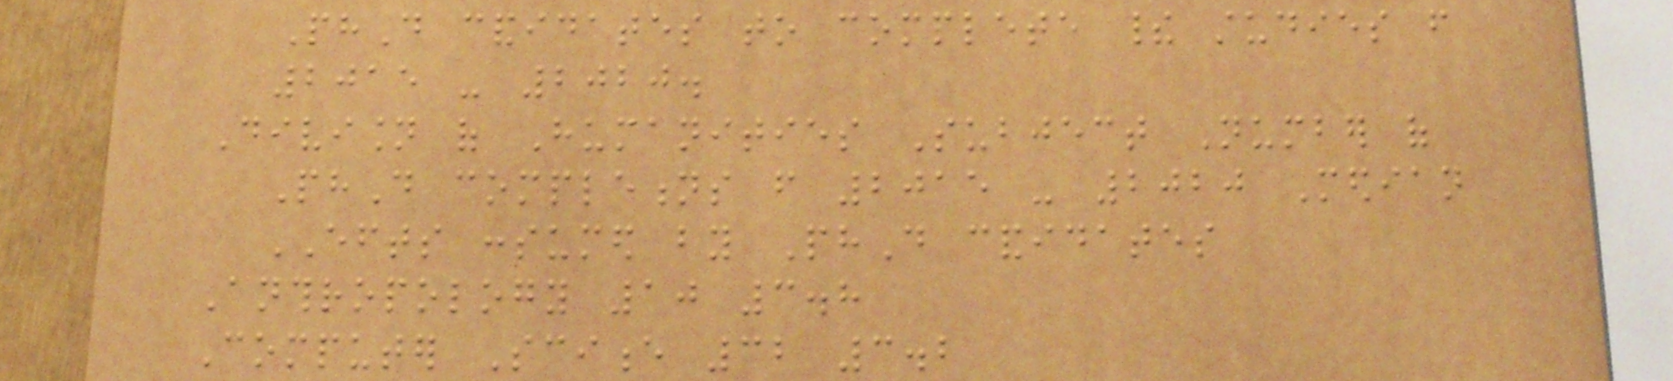PhD candidates to complete their studies from
2015 - 2020.
Division of Humanities Subject Number of
PhD completions from 2015 - 2020 Median
EFTS consumed by PhD candidates
Anthropology 10 3.8
Computer Science 32 3.2
